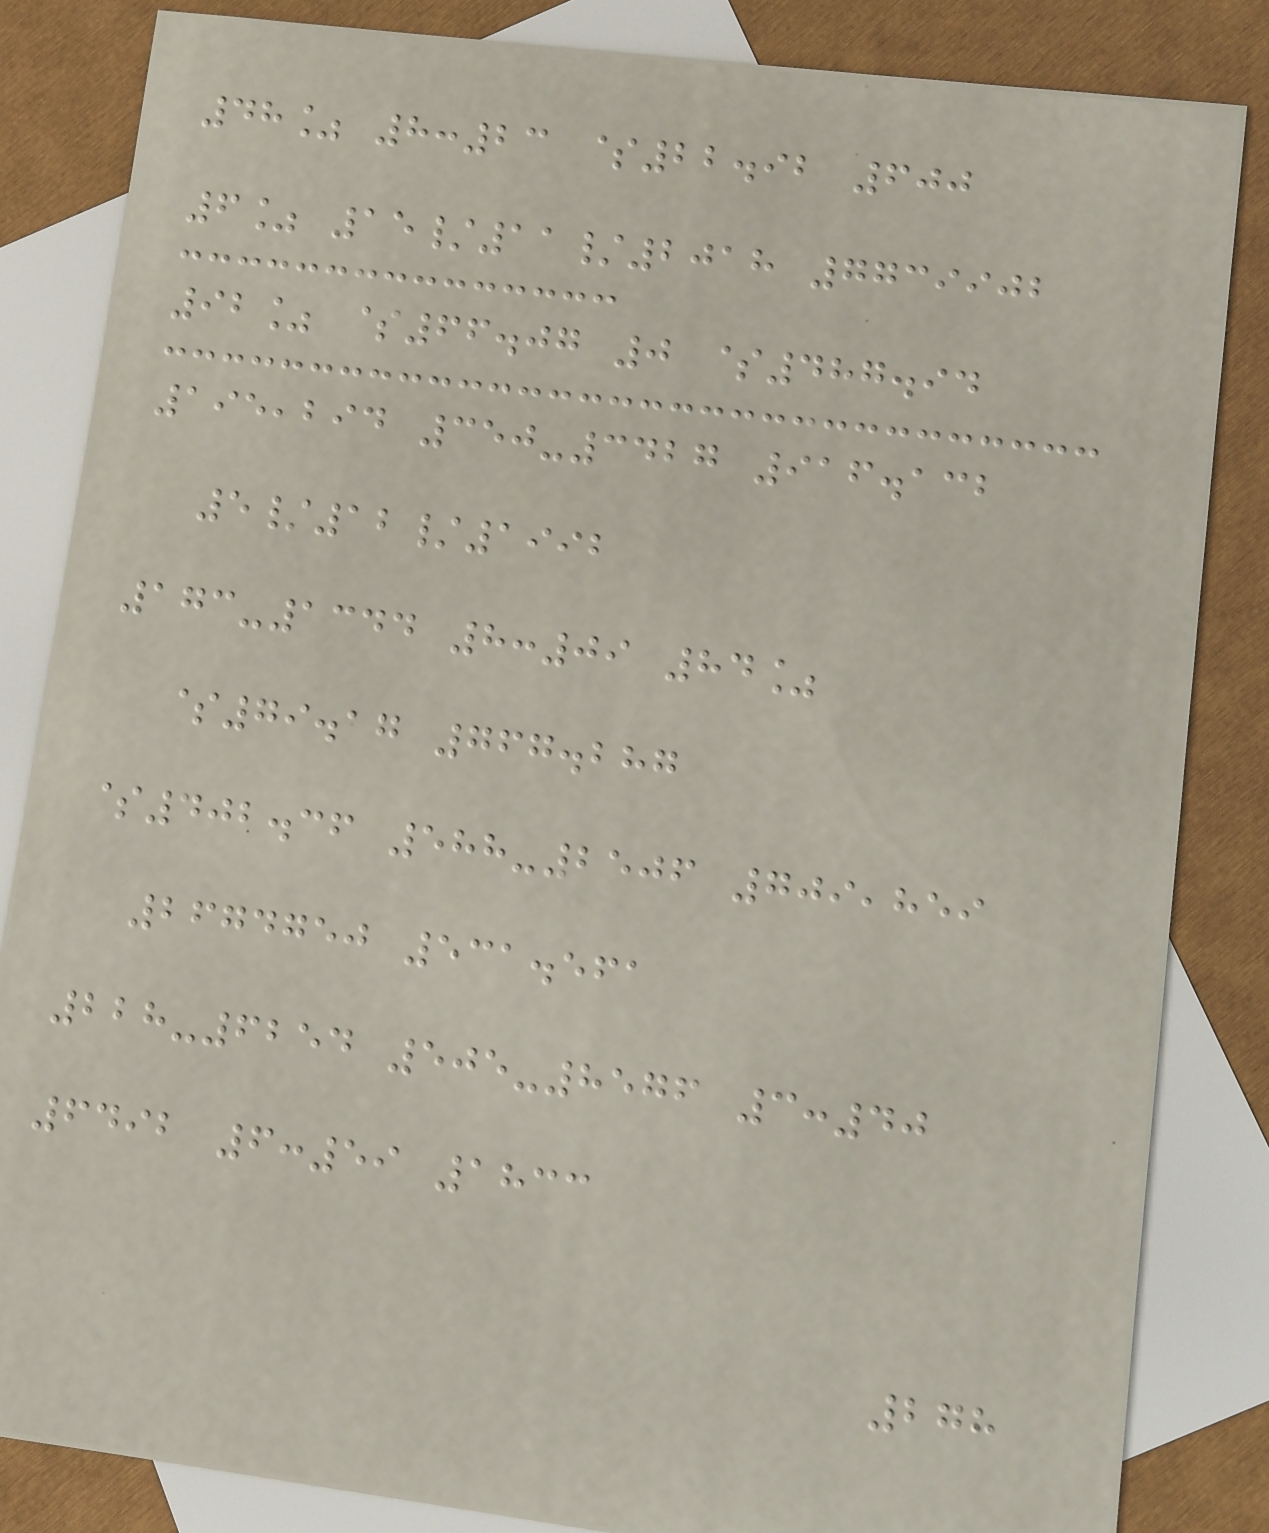48% 8:23 $22.92 600
6% 15/11/2018 7739902
92% $66.07 0 $487.94
195,294 350-3427 916.132
5/12/1992
173-1344 8:09 84%
$79.17 767.287
$402.36 588-2506 709,859
2674750 531.561
228-6254 505-8576 3:40
6492 6:59 1833
278
